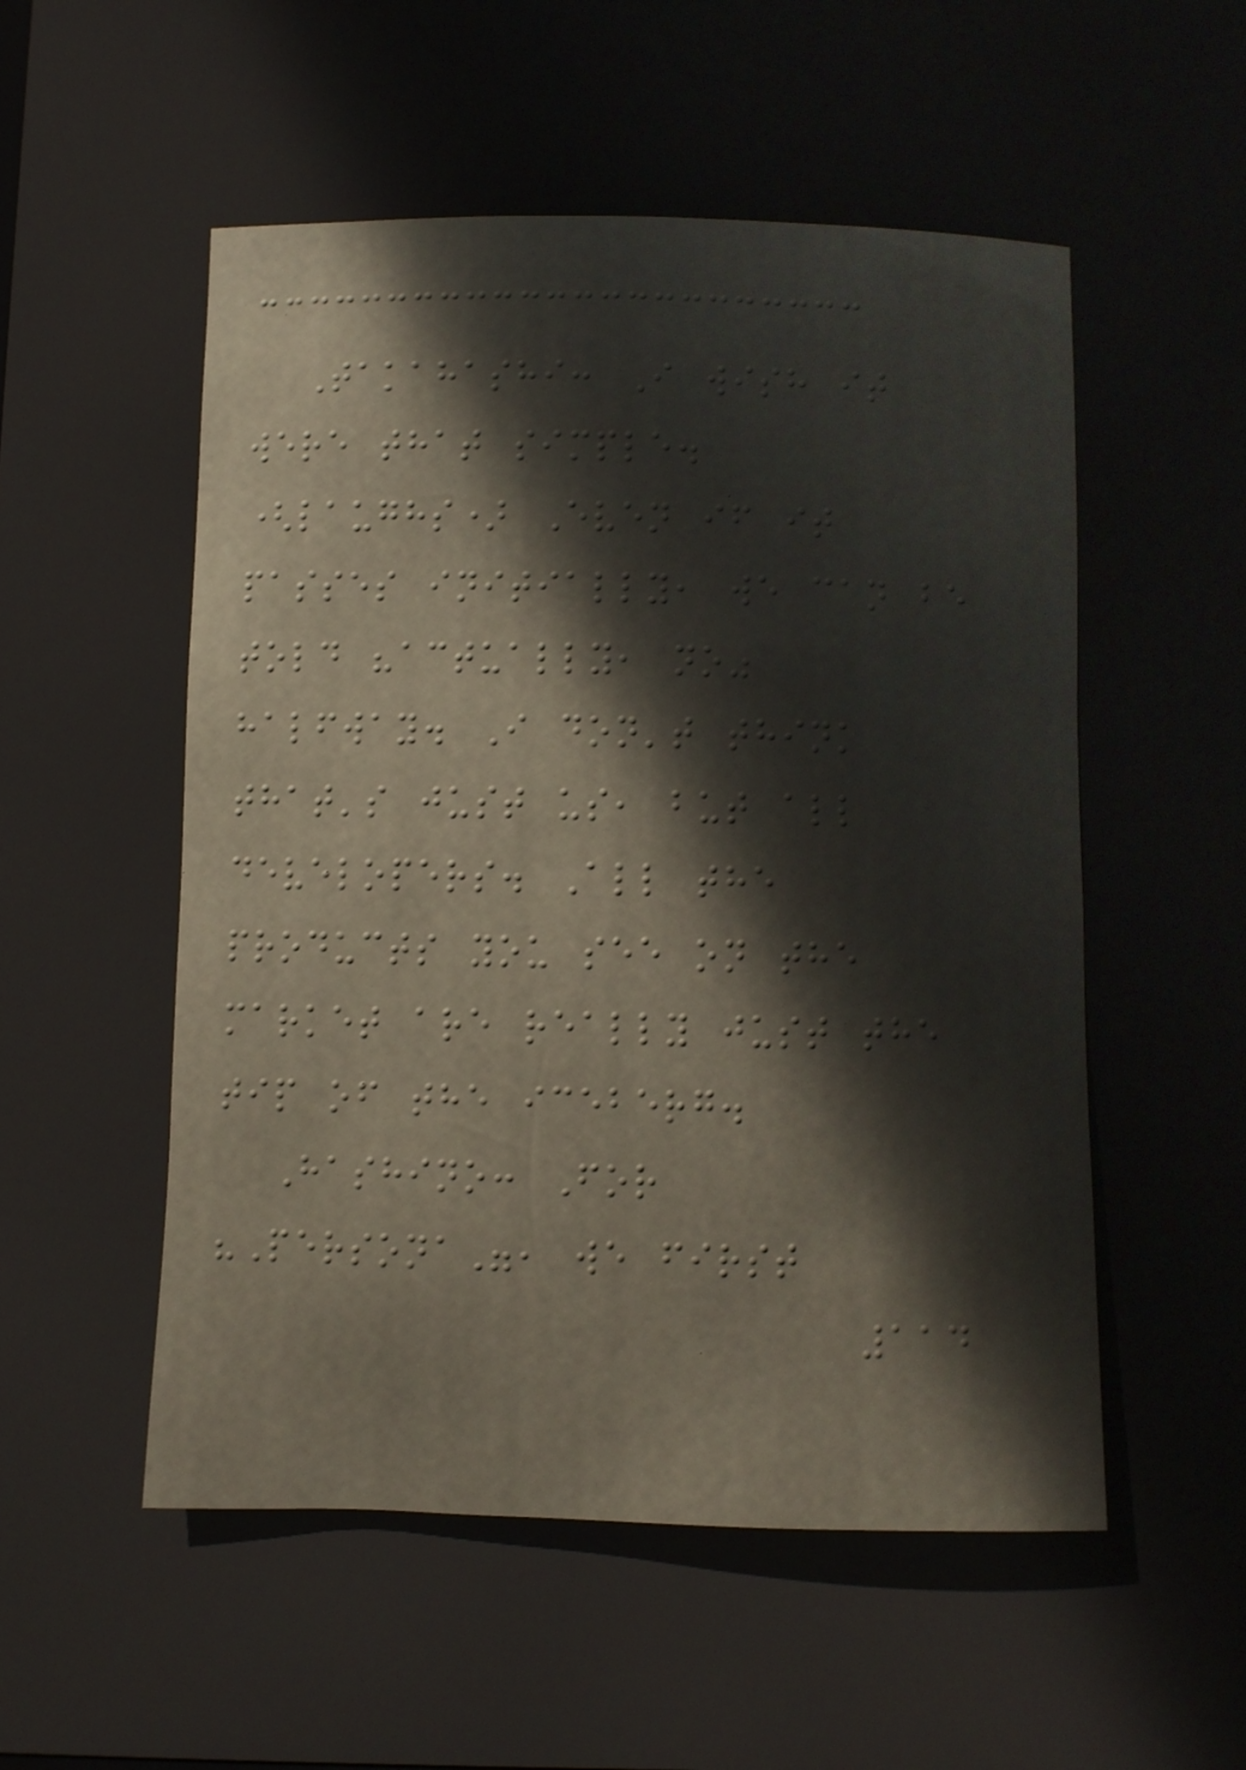Takahashi: I wish it
were that simple.
(laughs) Even if it
passes initially, we can be
told "actually, no"
halfway. I don't think
that's just us, but all
developers. All the
products you see on the
market are really just the
tip of the iceberg.
Hashino: For
"Persona", we first
114
